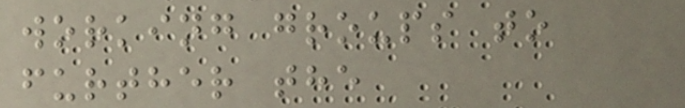working groups to
further the
